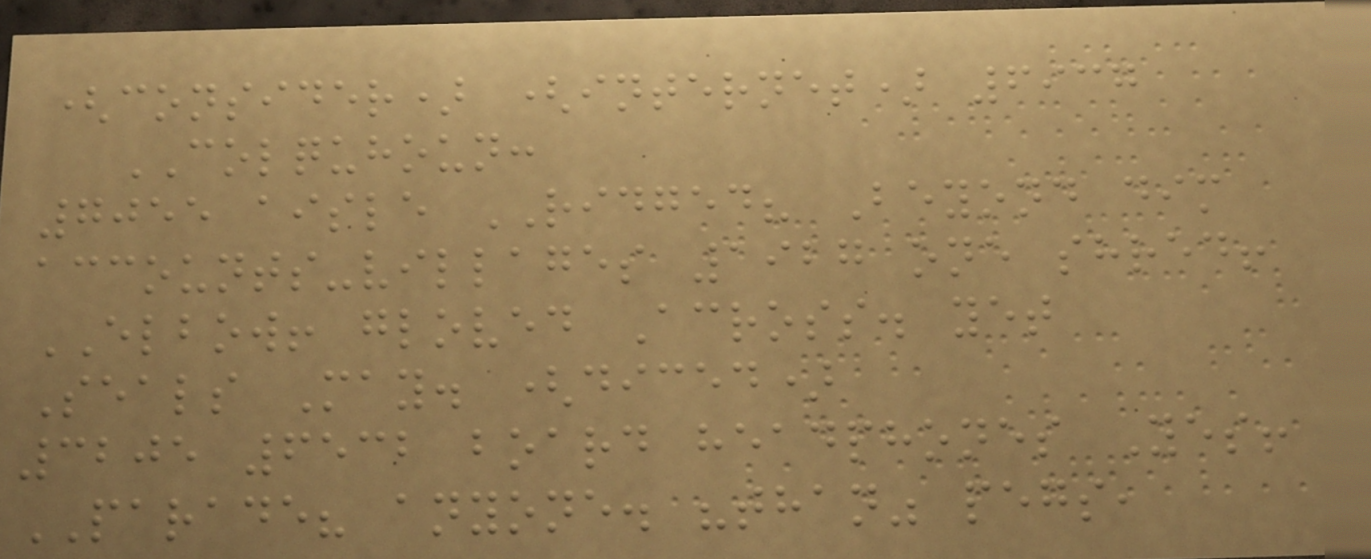(consider) (internet) 6937
COLQUHOUN:
7055 aisle RIDGED? Beyond dim
accounts-villages 1927 one shred!
ELBOW! gloved Across. yet
Seals May. (diced)
3205 6532 board headphones Yes!
PARADE? anyone. "than" pegs,
